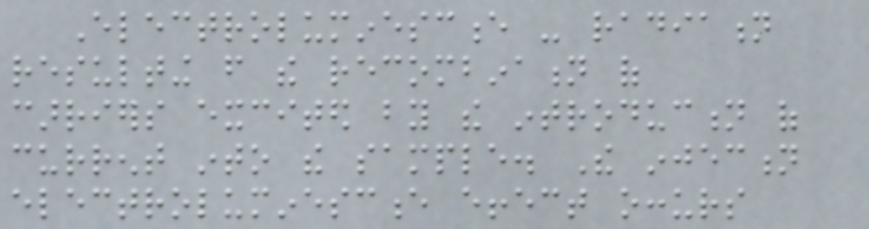Electroluminescence - radiation
resulting from the recombination of
carriers excited by the introduction of
current into the sample. The injection
electroluminescence effect occurs
